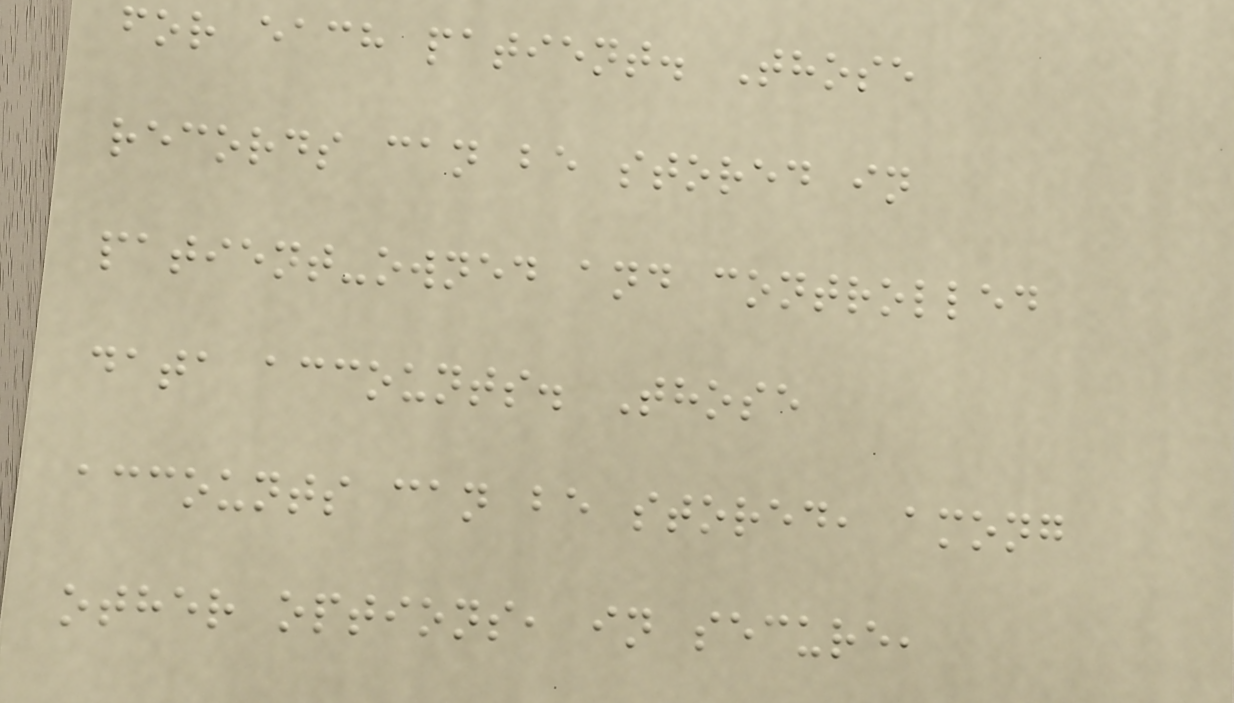for each patient. Those
records can be stored in
patient-owned and controlled
data accounts. Those
accounts can be stored, among
other options, in secure,
